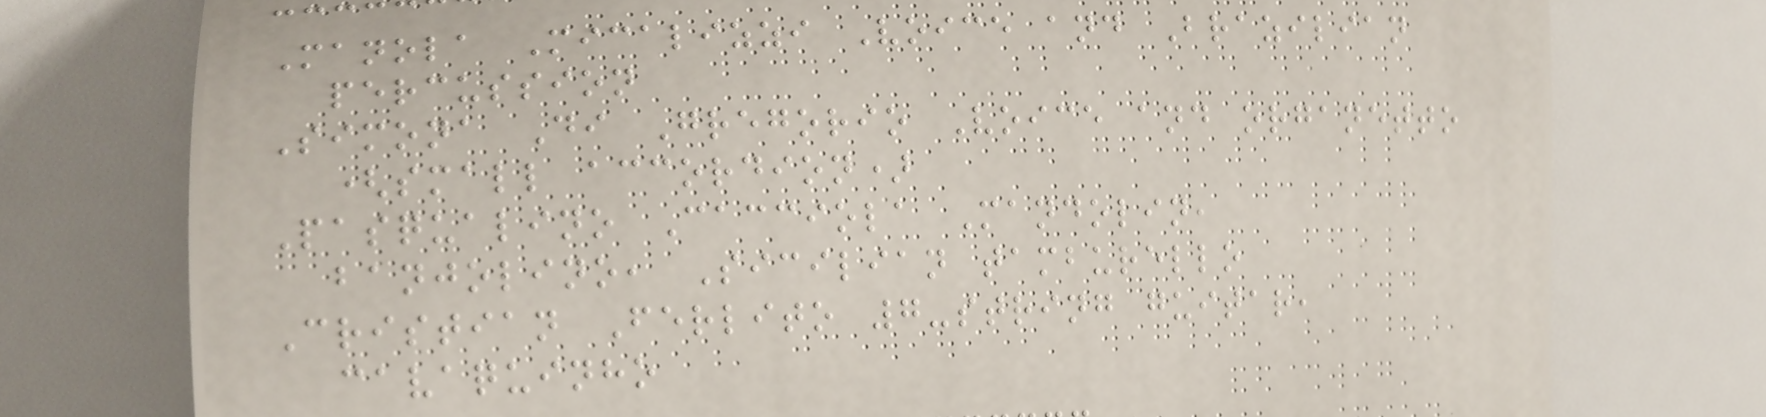Manola Micalizzi Voice and Brazilian
percussion
Simona Di Gregorio Voice and organetto
(small accordion)
Pasqualino Cacciola Mandolin,
banjolino, Sicilian tamburello
Cristian Ferlito 7-string guitar,
cavaquinho
